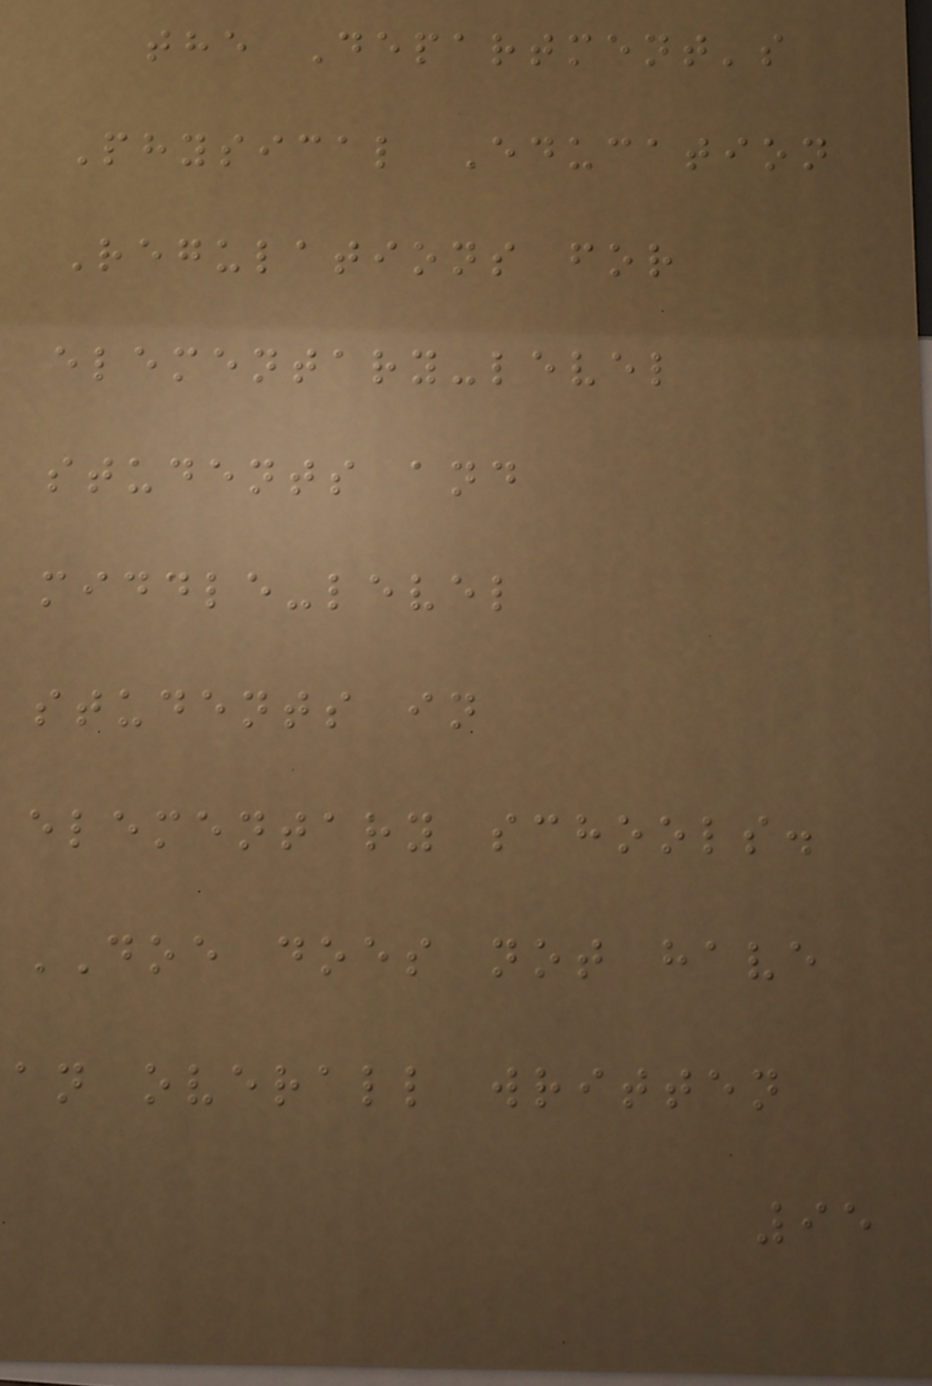the Department's
Physical Education
Regulations for
elementary-level
students and
middle-level
students in
elementary schools.
DOE does not have
an overall written
95
